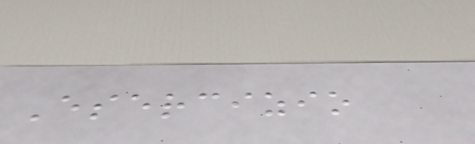Esercizio
